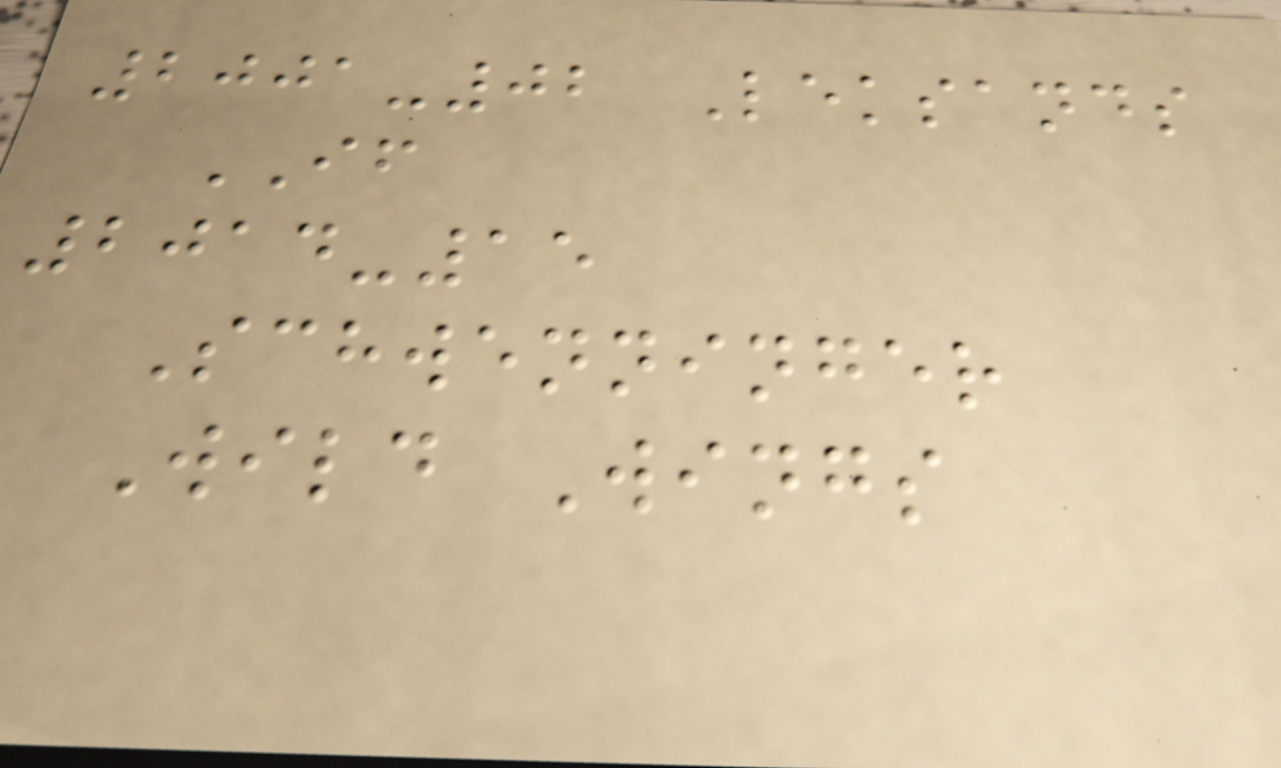2001-02 Leksands
IF
2014-15
Schwenninger
Wild Wings
